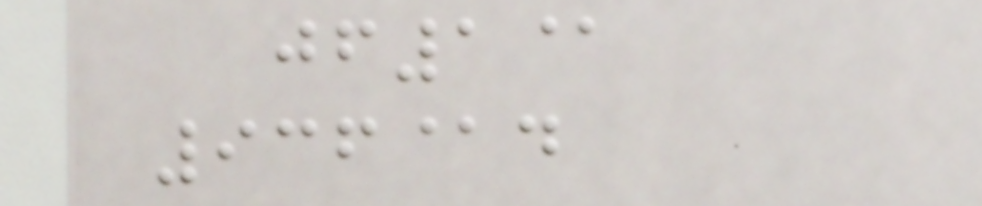jf1@
936@d
